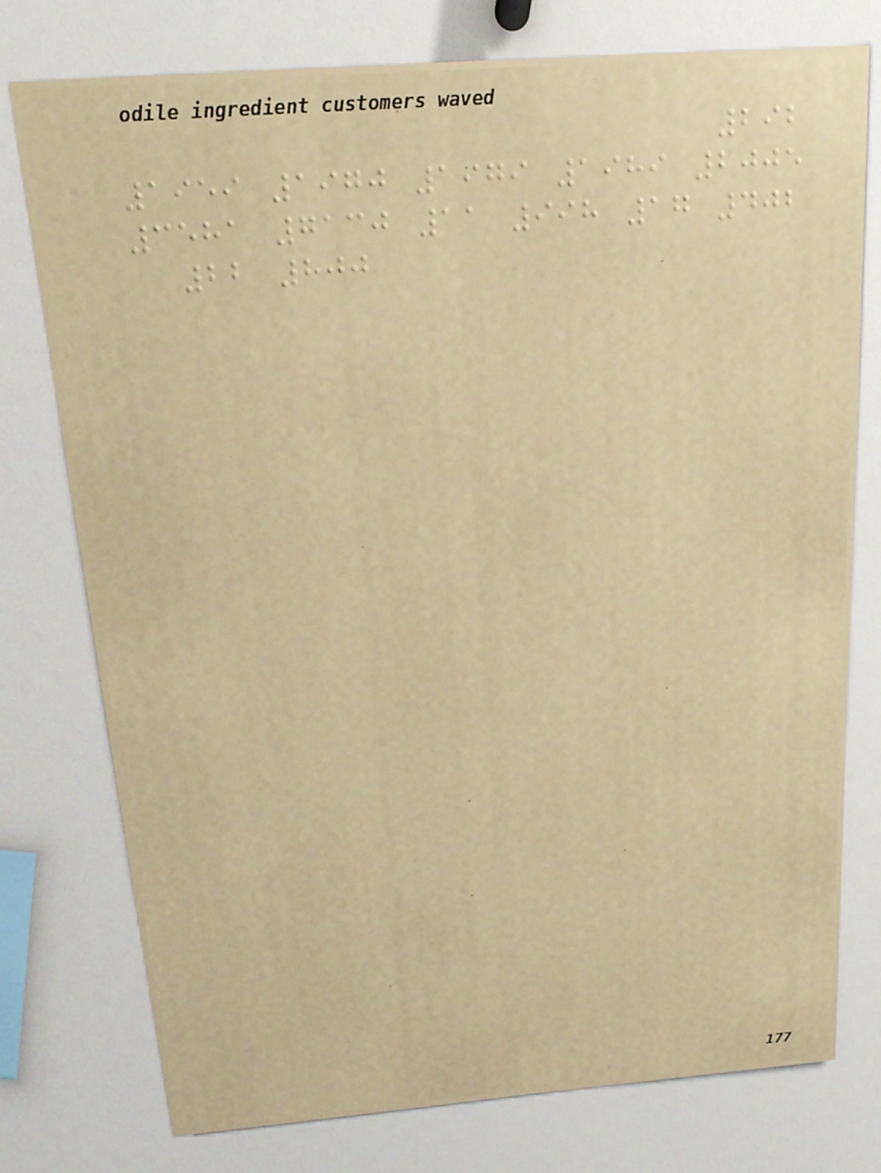292
1959 1970 1979 1989 2005
3581 7130 11 998 17 402
22 800
